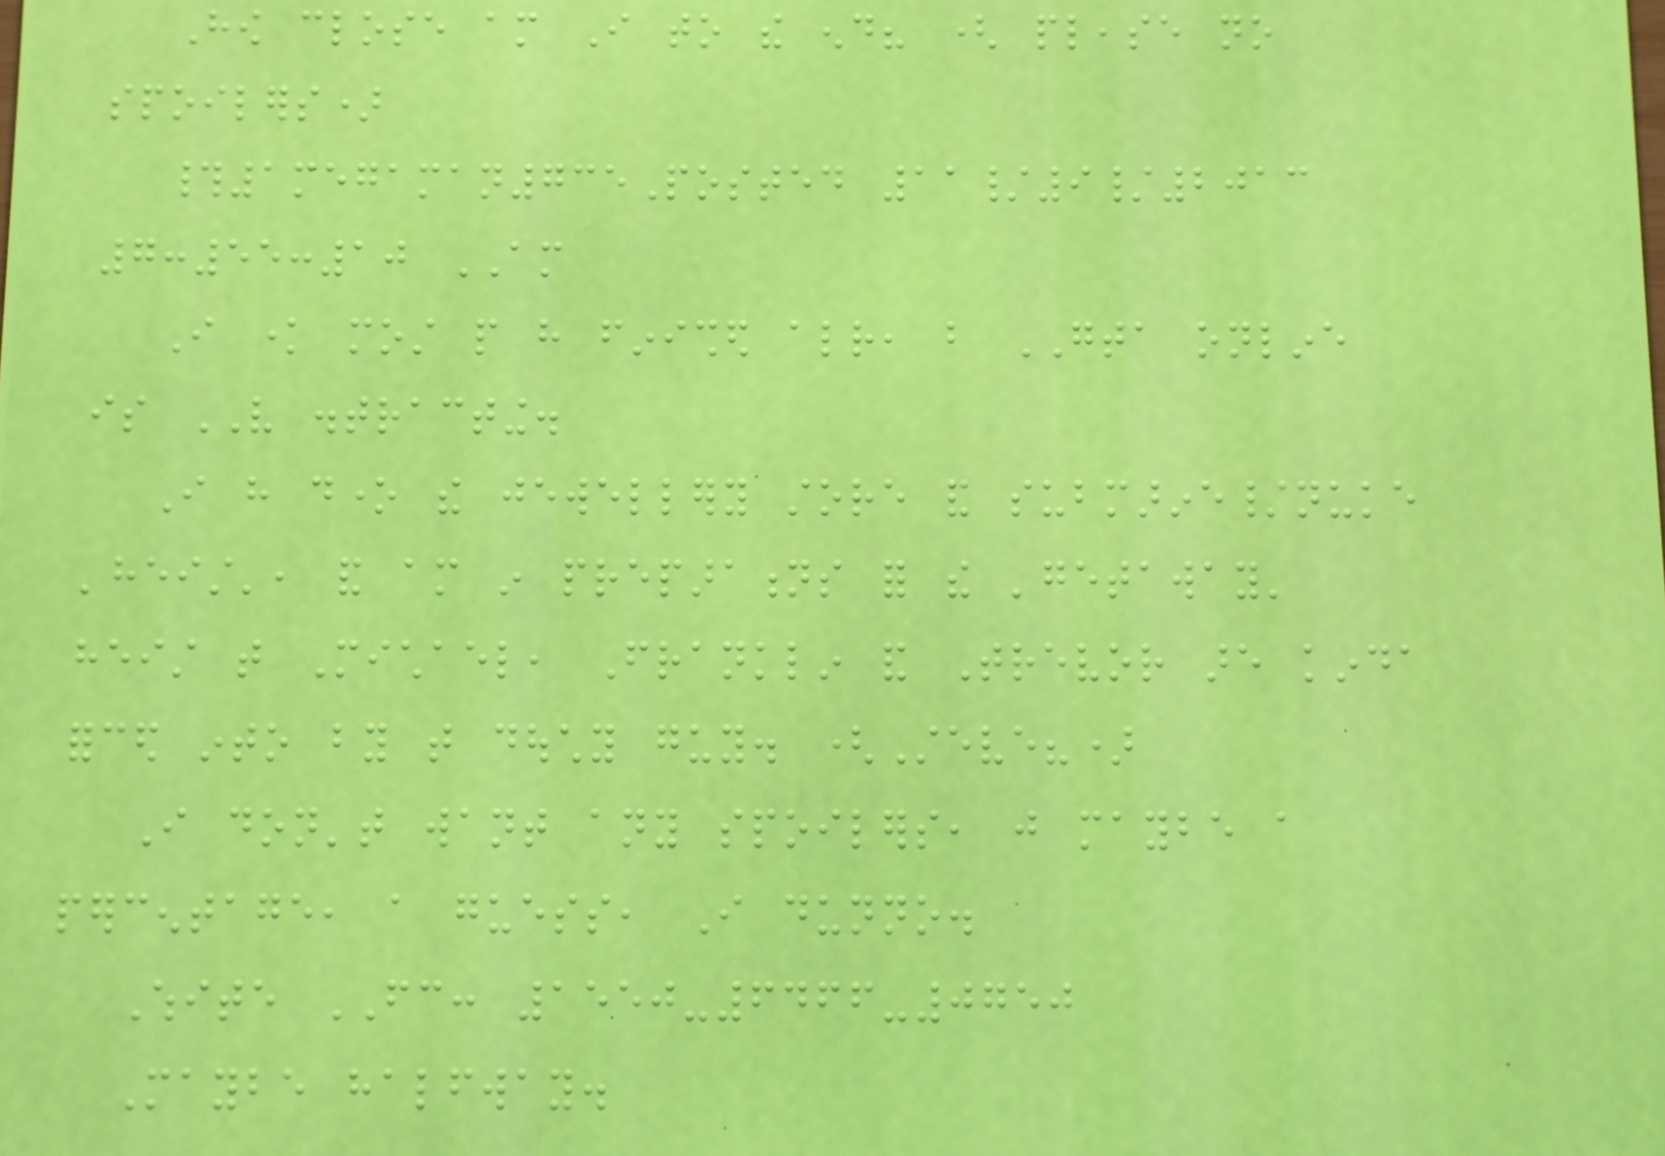How close am I to the end? ( please no
spoilers)
#1megaman735Posted 11/9/2013
7:55:10 AM
I know most people have finished already, but GTA online
is VERY distracting.
I have done the jewellery store and submarine/nuke
'heist', and am in preparations for the 'getaway'
heist that Michael, Franklin and Trevor are kinda
forced into by that douchy guy. (Steve?)
I don't want any spoilers, just maybe a
percentage, a guess, I dunno.
White FC: 1550-6466-0750
Maybe halfway.
